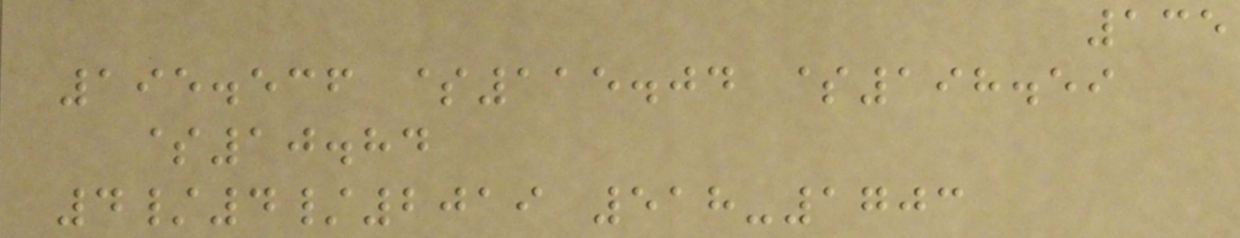135
195.536 $115.04 $198.59
$10.84
4/4/2019 518-1703
